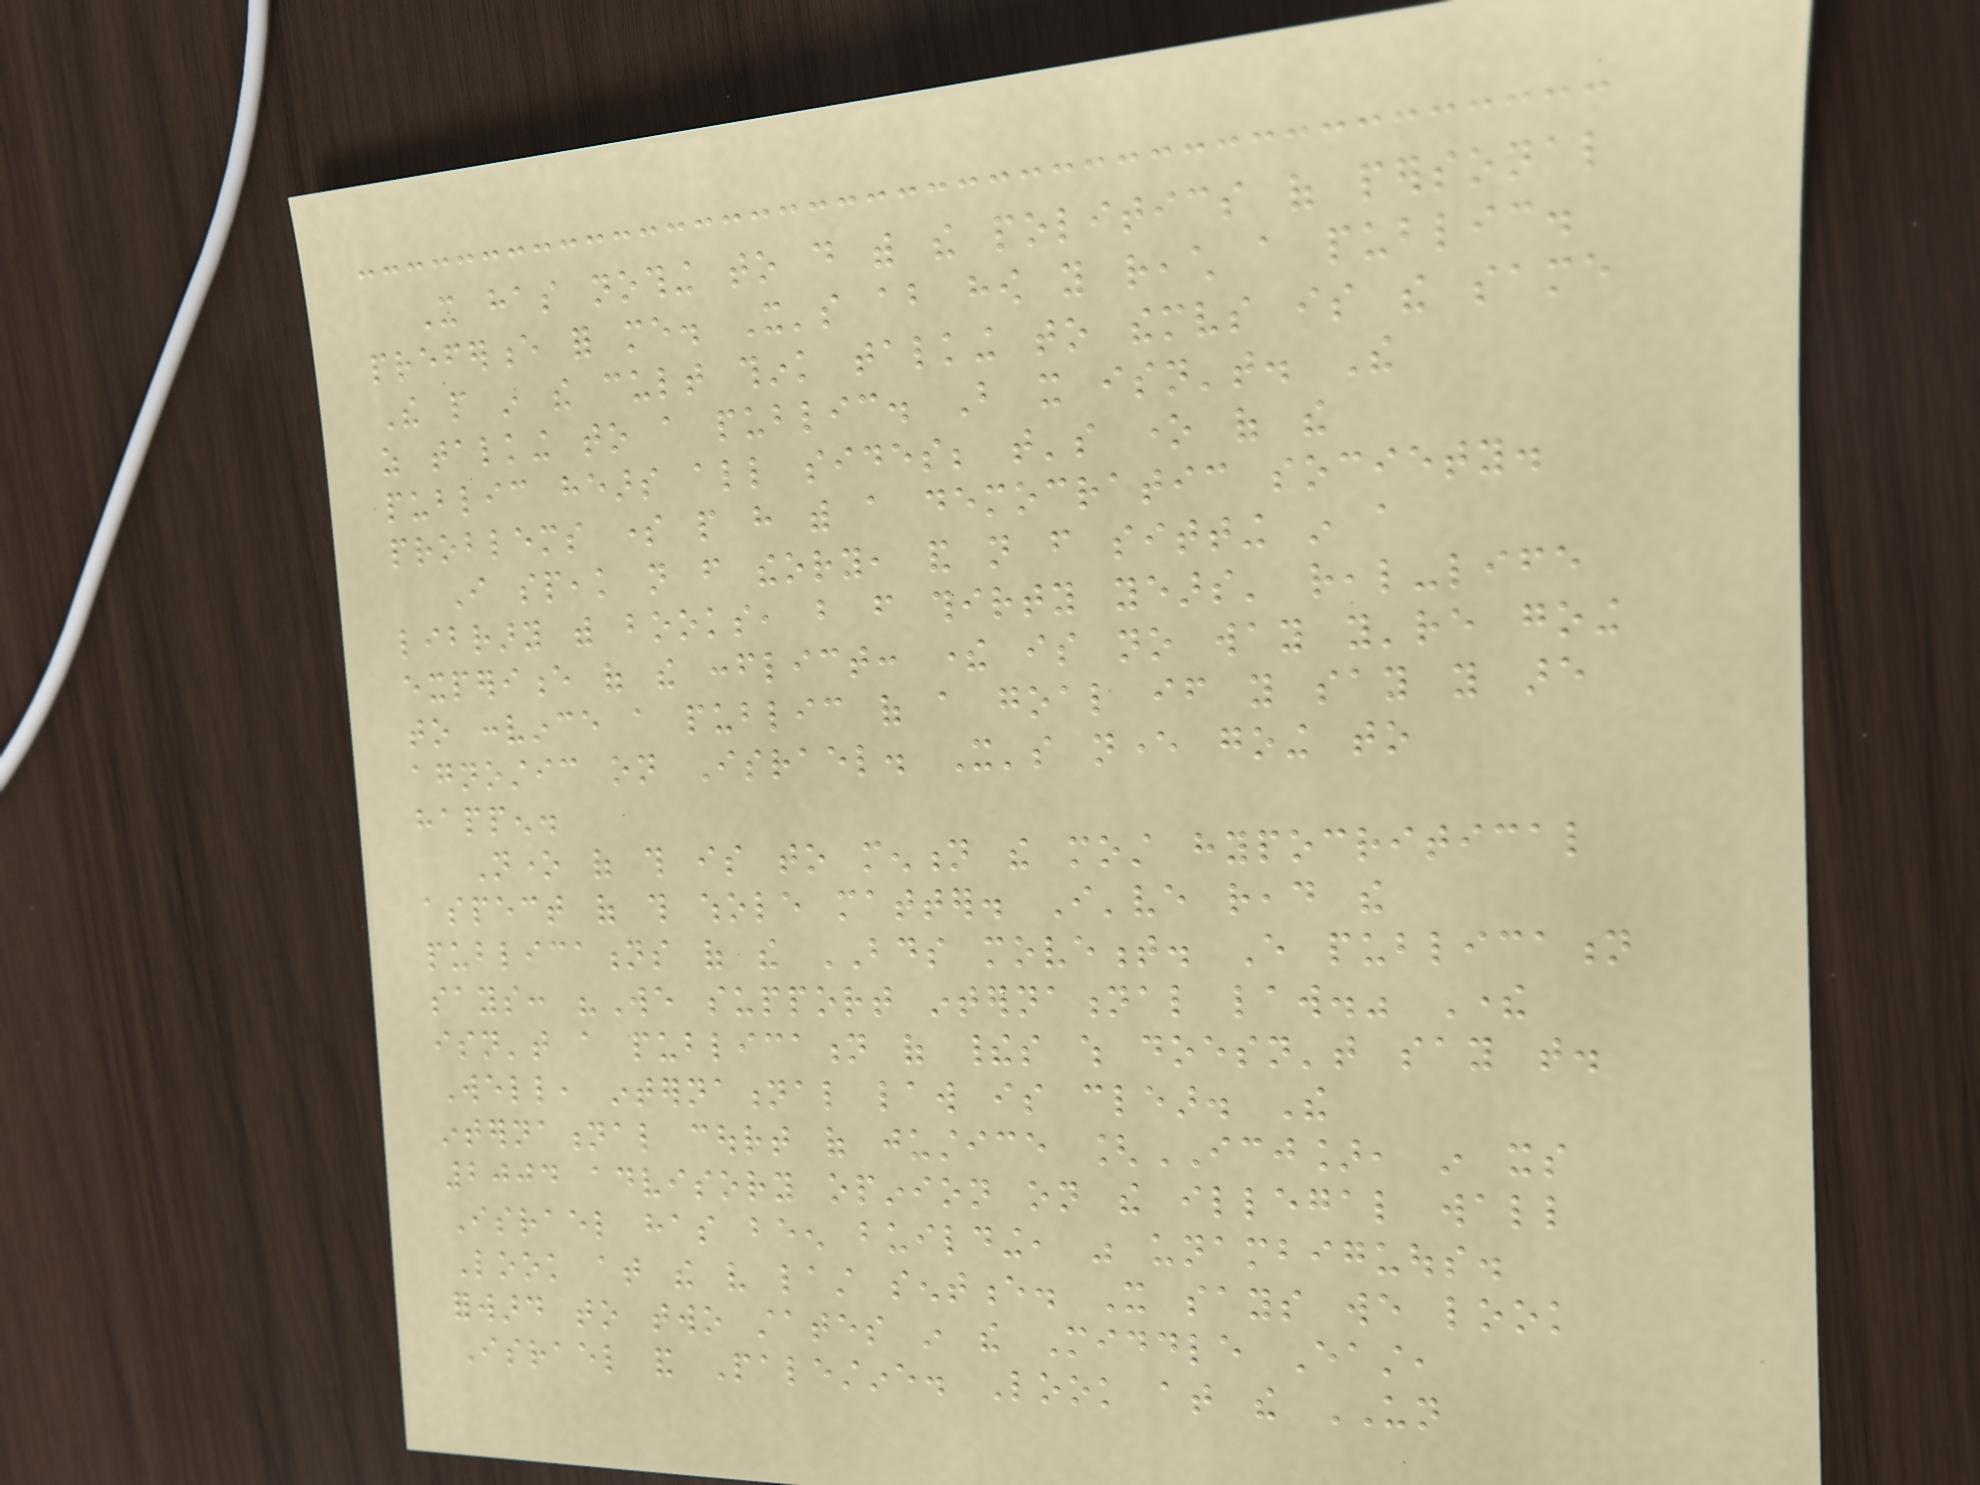It has nothing to do with the politics of personal
preference for me. It's about how you reach a public.
The people in the cult think talking to themselves is the same
as talking to a public. But it isn't. The
public hears all sides; that's one of the
problems some people have with a democratic society.
I speak not from theory, and not from sitting in a
library with books, but from thirty years' real-life
experience of the conflict: there is no way you're going
to convince a public of a goal if you say you are
agnostic on Israel. It's never going to
happen.
None of this is to mention the most hypocritical
aspect of this whole matter. I've read the
publications of the BDS movement. Every publication
says: "We support international law." There
isn't a publication of theirs which doesn't say that.
Well, international law is clear. The
international court of justice [ICJ], in its
2004 advisory opinion on the illegal wall
Israel has been building, was unambiguous.
Look at the very last sentence. It says we look
forward to two states in the Middle East,
Israel and Palestine. Look at the UN
